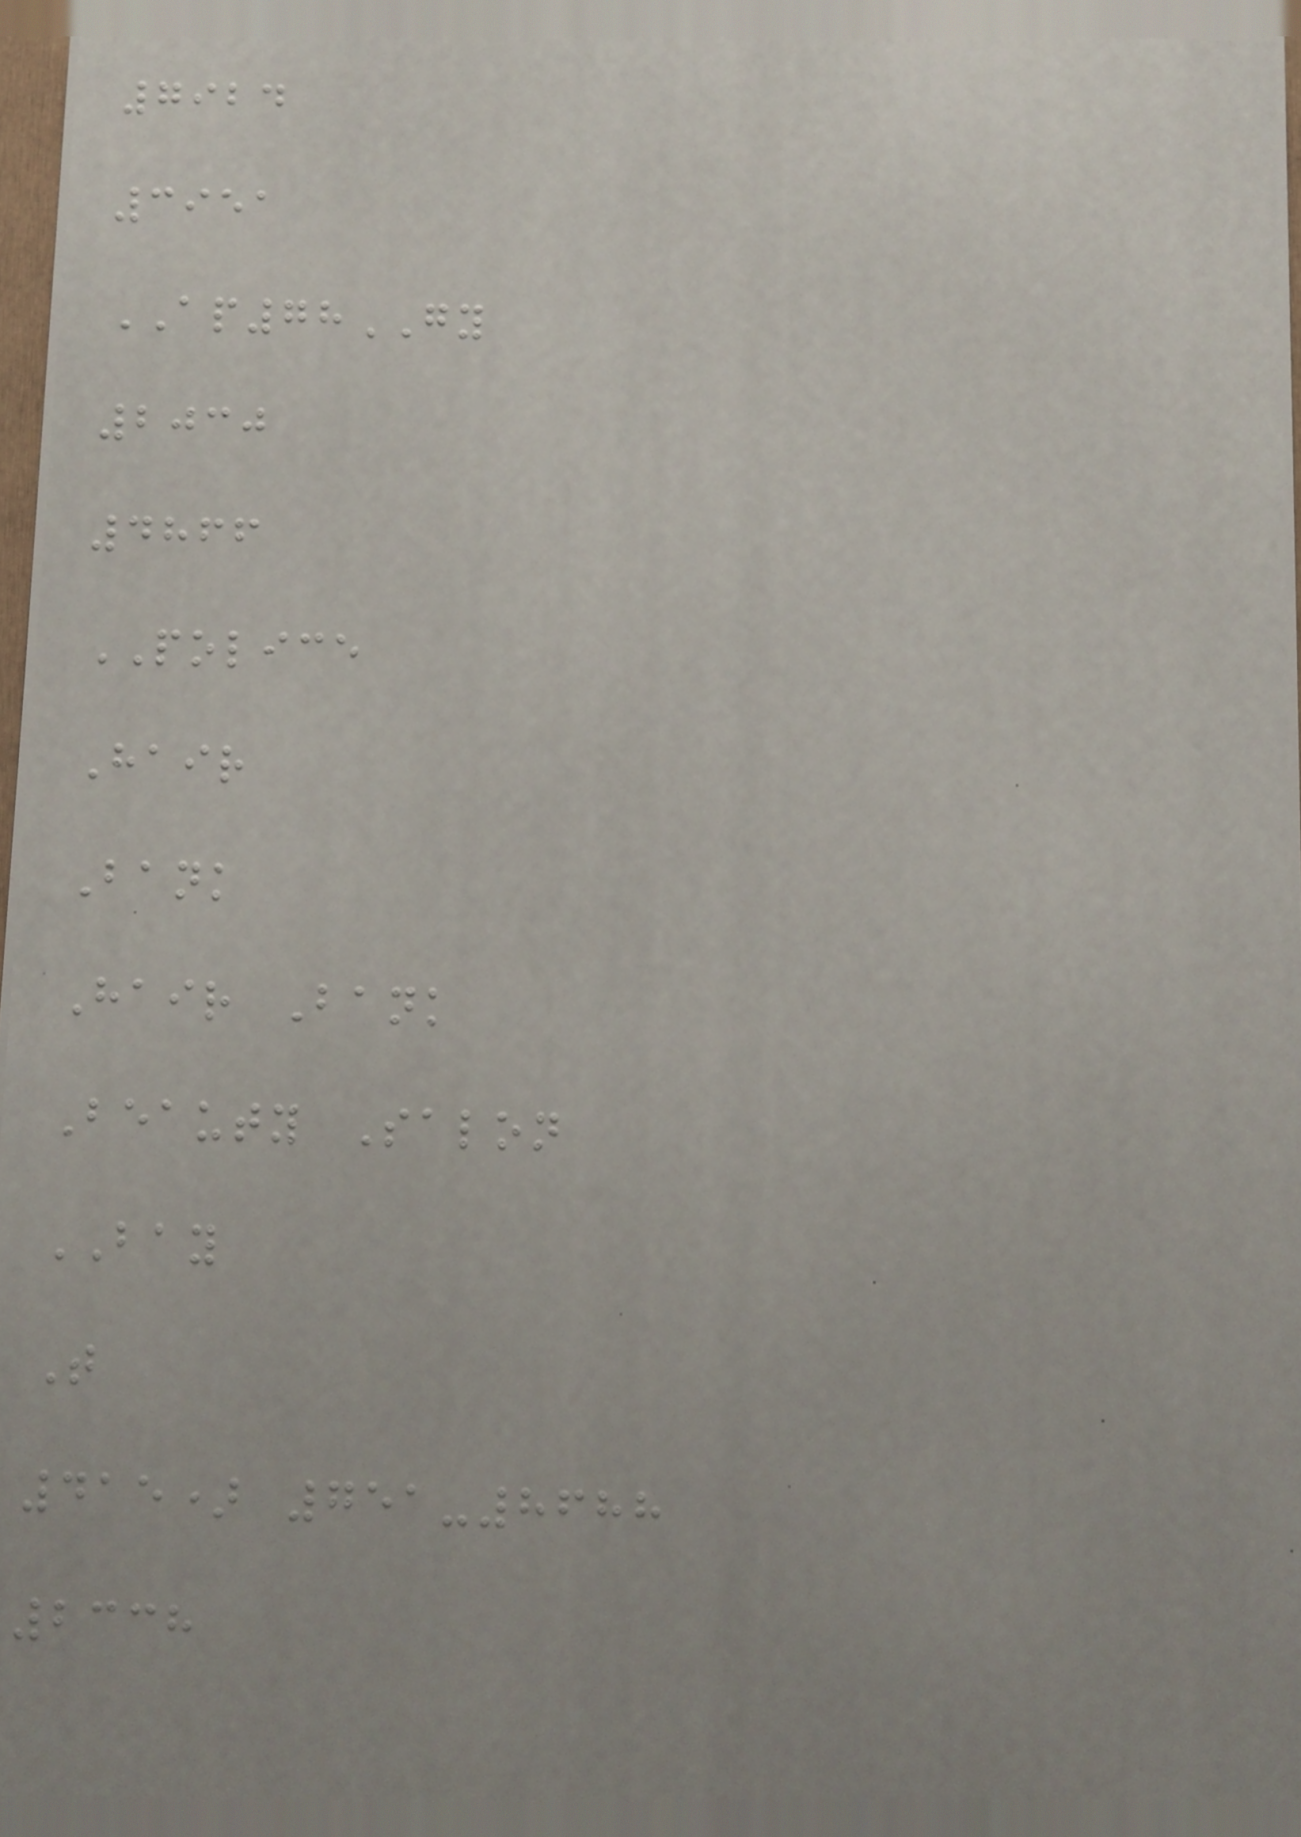7924
3951
AP78GY
2030
4866
POLICE
Hair
Bank
Hair Bank
Beauty Salon
BAY
T
415) 751-8688
2338
